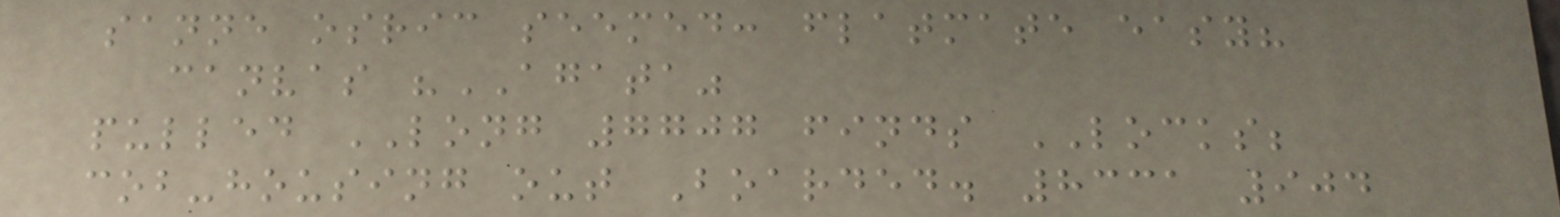sanne osric seemed: flatmate easy?
canvas "AGATA"
pulled LONG 7707 finds LOCKS;
cob-housing out Boarded. 8331 904
